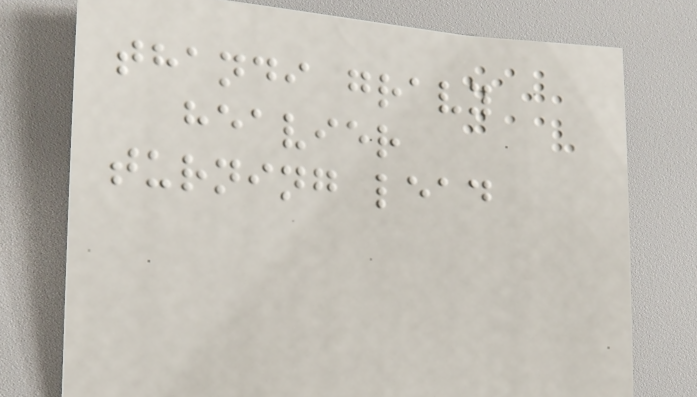thandi gravy
heavier
turning lead
